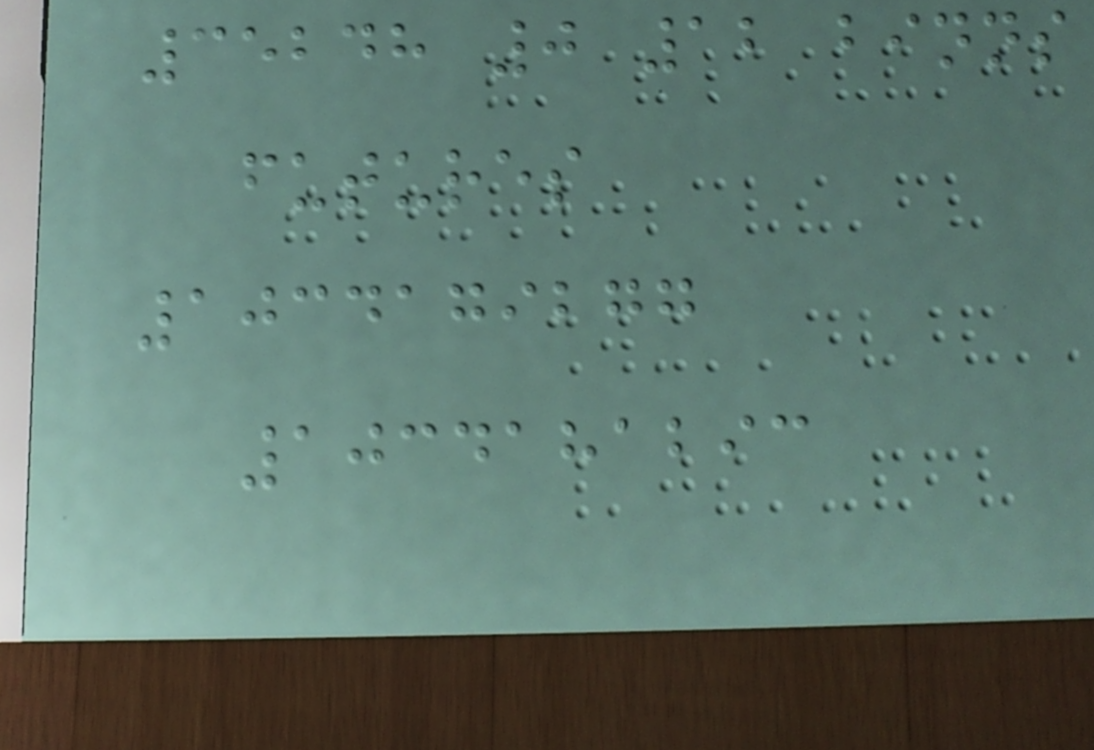35248 0 12 binns
futures
1034179277
1034181293
